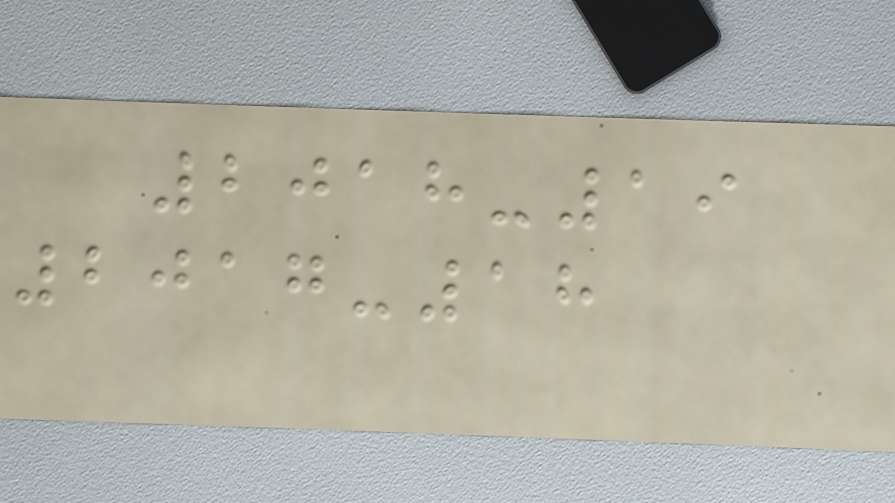2018-19
2017-18
